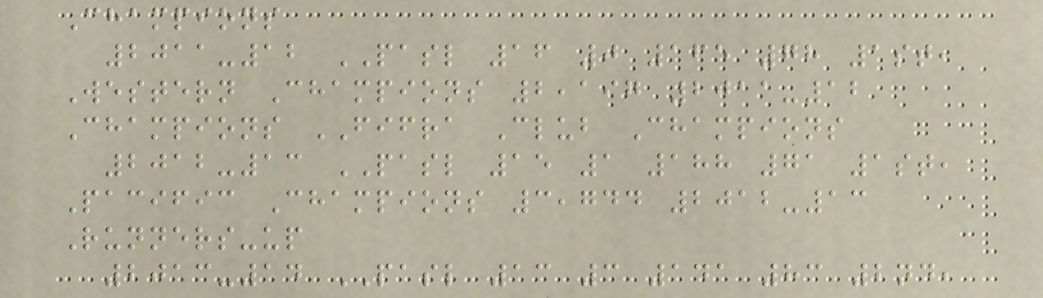Champions
2011-12 PASL 16 0 165 78 1st,
Western Champions 2,197 2011-12
Champions FIFRA Club Champions
2012-13 PASL 15 1 188 71 1st,
Pacific Champions 3,744 2012-13
Runners-up
2013-14 PASL 13 3 141 83 2nd,
